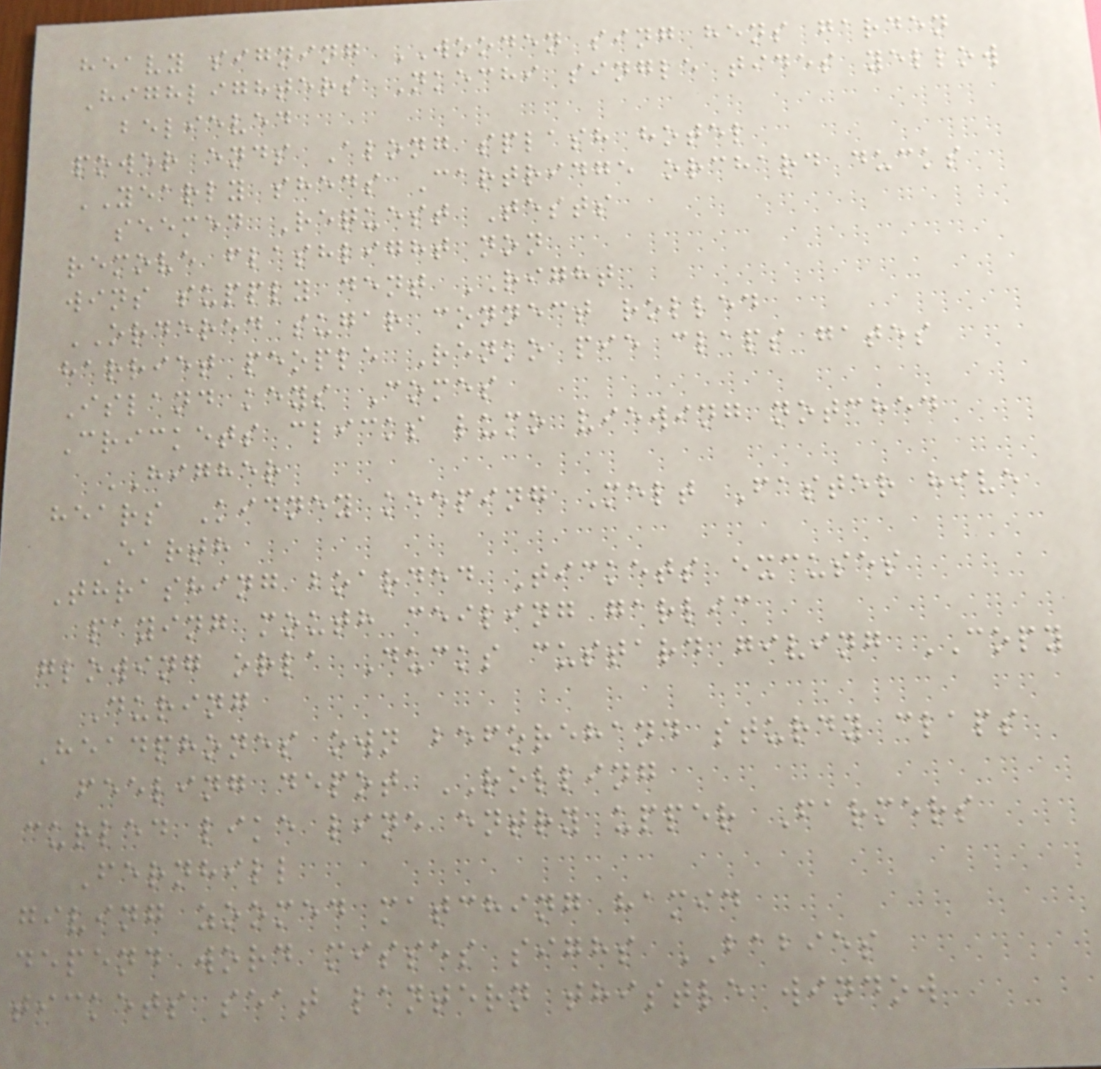heavy signing WOODEN sing hens garden
Highlighters Nkechi single tides yellow
believed
power ends Along splash hotel
YEARLY sheds Cartridge orchard ducks
seemed Request Tests
remove flashlight non
wins supply dent RIGHT
ORDERED sugar connect rolled
harriet people Renko pie claps gates
Island keys Comes
Crickets clicks lumo viewing notched
HIGHER
hears Kidney keeping Melt Faster hive
Earth
Thrashing boarded Tickets excuses
paying mouth ceiling garlic
glowing orla Ducks custard giving COPY
During
Headphones own beforehand sturdy claps
feeling depot ROLLING
curled like line entry upper Farmers
Fernhill
giving zoomed matching hamid
depend word misses sighs BABIES
tickets seat lantern thistle window
